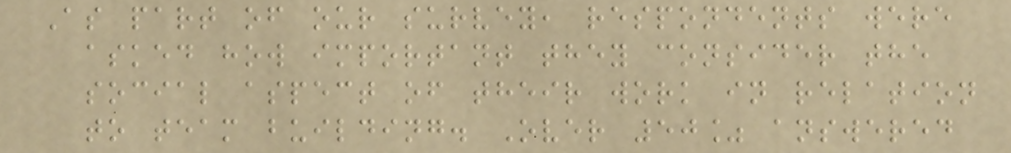As part of our survey, respondents were
asked how important they consider the
social aspect of their work in relation
to team building. Over 50% answered
